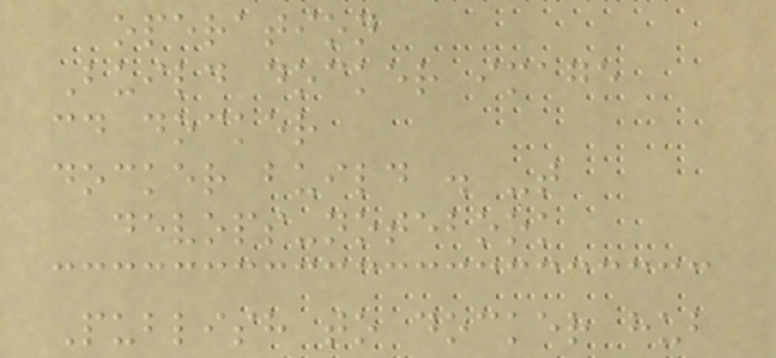operation
Build docker image
cd docker
docker build . -t
devops-notebook
Publish to docker hub
